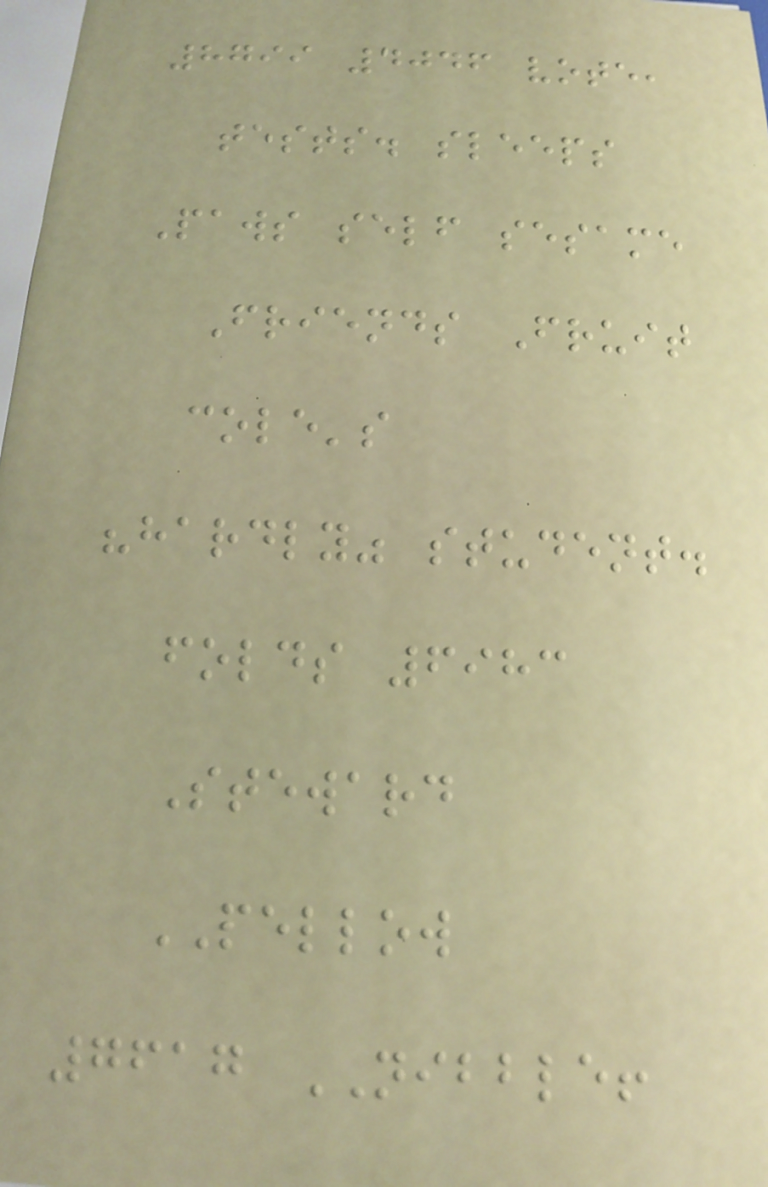8799 4046 vote,
tests. sleeps
Paws self sesame
Friends Fruit
cole's
"hardly" student.
folds 6983
Steward
PELLOW
7617 NIBBLE!
